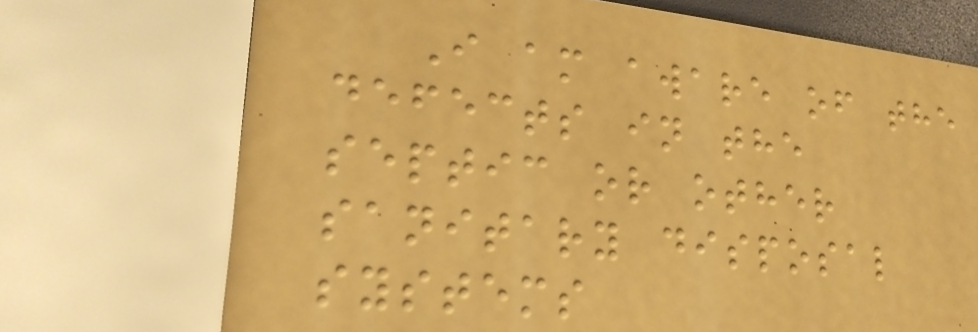I am aware of the
defects in the
septic or other
sanitary disposal
systems
